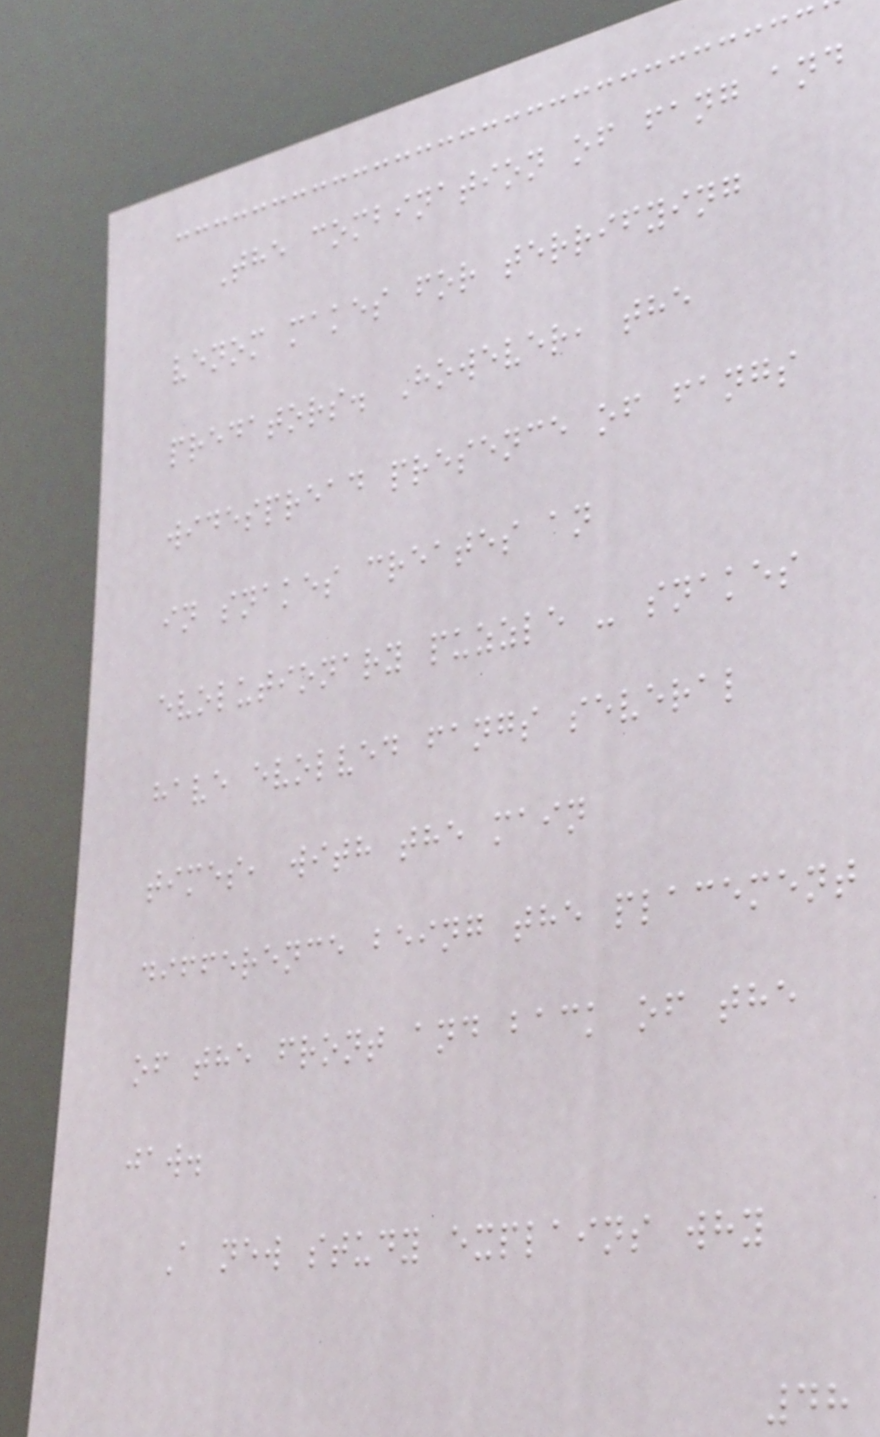The combination of fang and
venom makes for terrifying
predators. However, the
widespread presence of fangs
in snakes creates an
evolutionary puzzle - snakes
have evolved fangs several
times, with the main
difference being the placement
of the front and back of the
jaw.
A new study explains why
48
